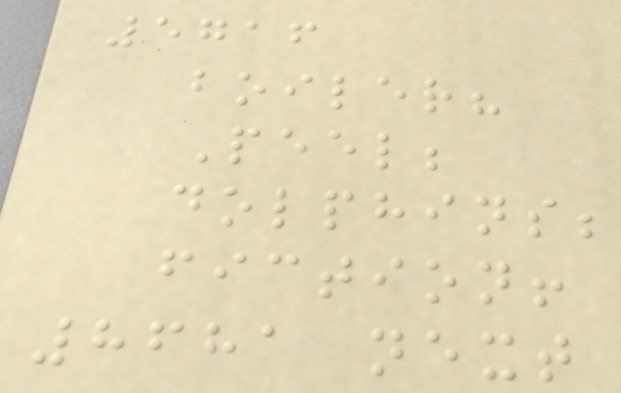5716
boiler?
Peel;
dolphins;
fiction!
8681 next
